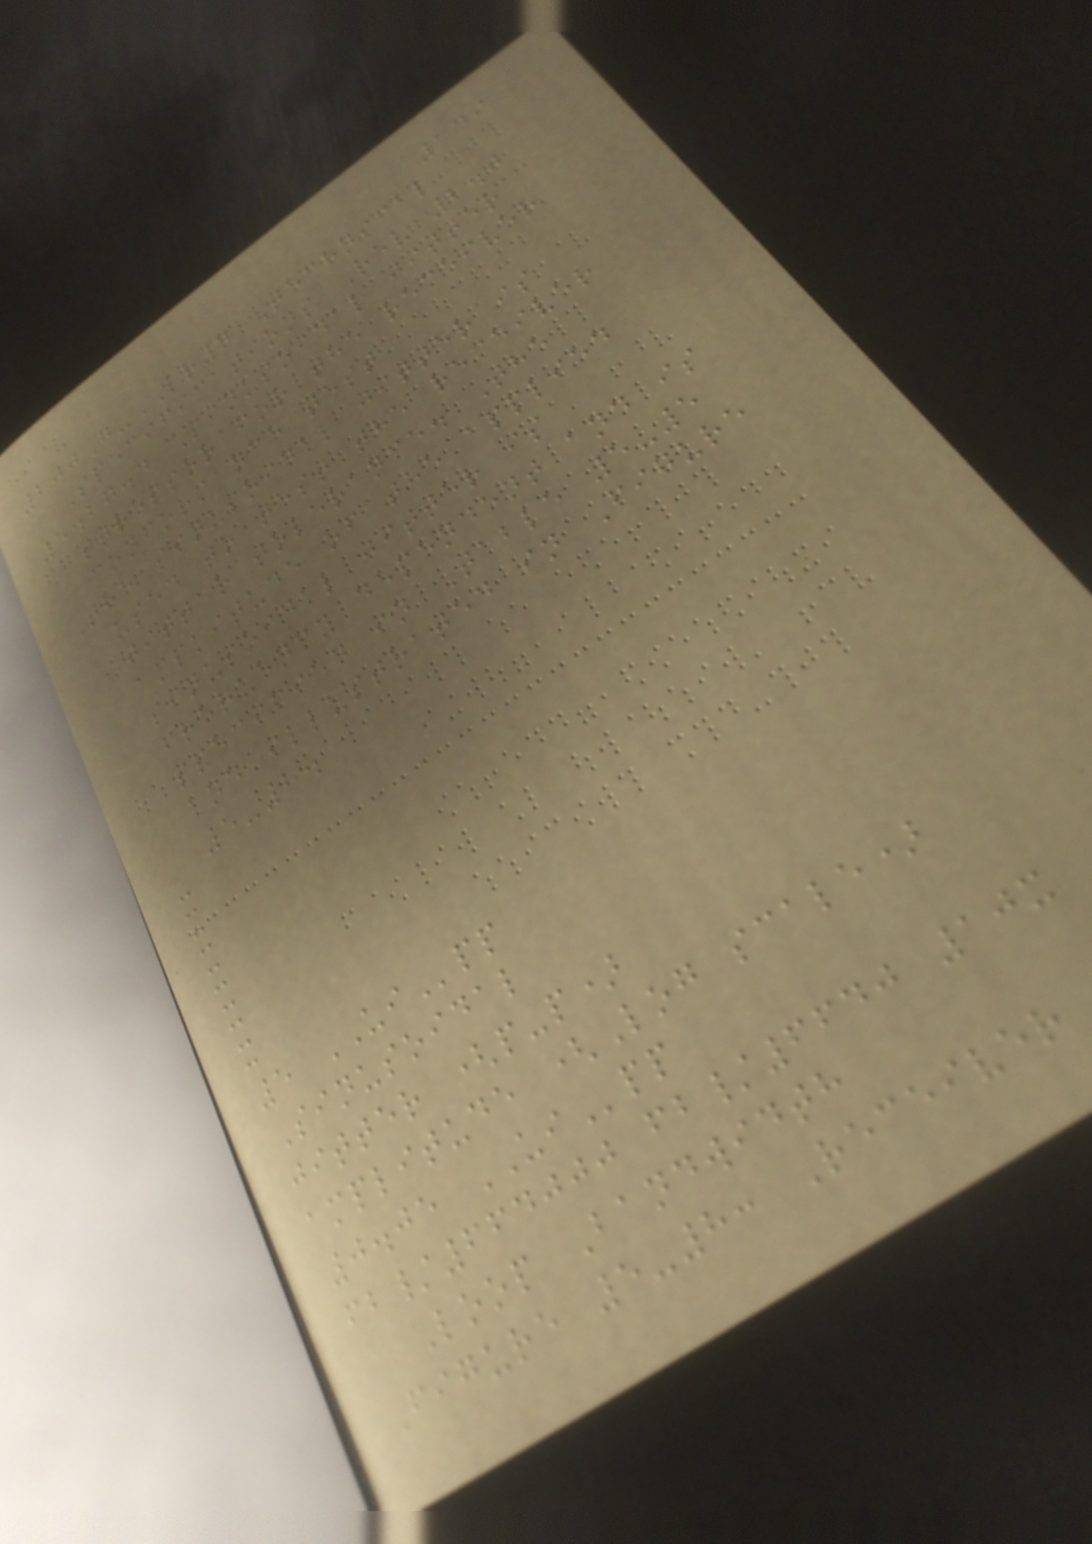149
200G-LR4 Technical
Specifications Rev 2.0
5.27.4 Sinusoidal jitter
stressor for the receiver
conformance test
The sinusoidal jitter is
used to test the receiver
jitter tolerance. The
amplitude of the applied
sinusoidal jitter is
frequency dependent and is
specified in Table 5-5
and illustrated in Figure
5-8.
x
x
x
x
x
5 UIpp
Sinusoidal
jitter (p-p)
amplitude (Log scale)
0.05 UIpp
fb/664000 fb/6640 10x
Loop Bandwidth
Figure 5-8: Receiver
